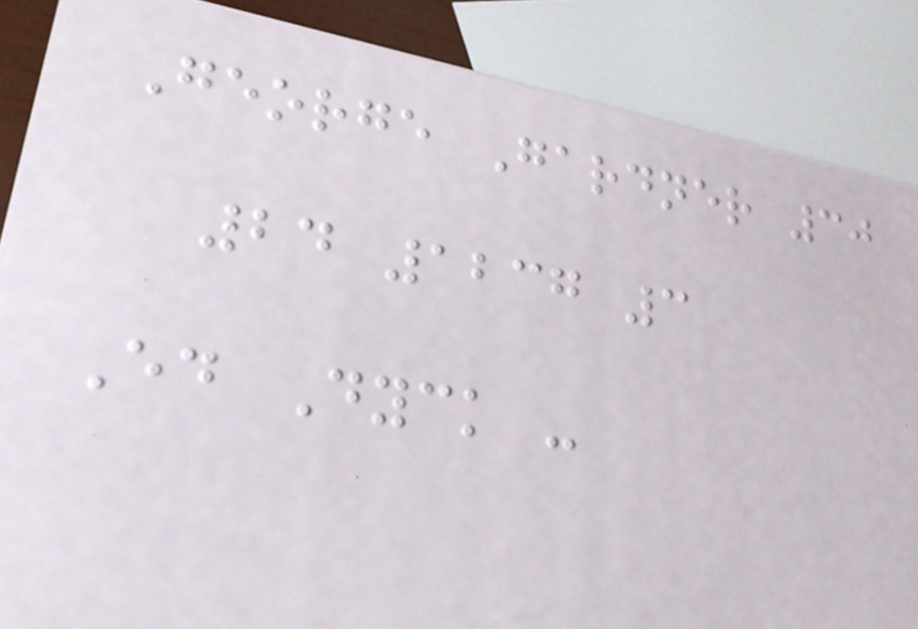George Gardner 30
24 1237 3
Ed Dyck -
